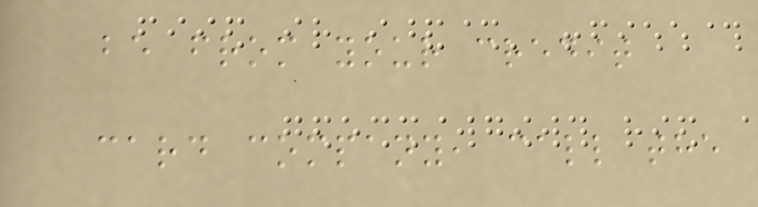be from your credit
card company, call the
